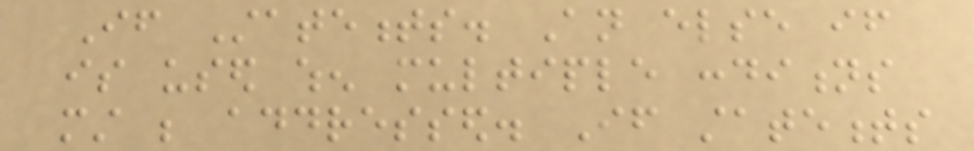If Statements. An else if
is used when multiple conditions
must be addressed. If statements
